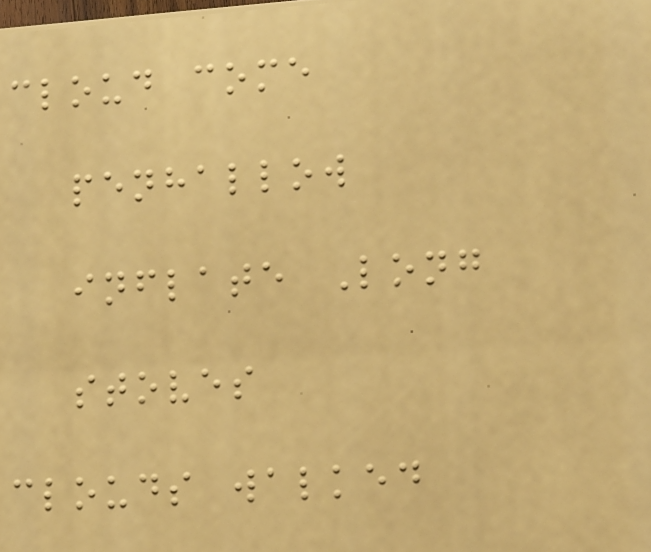cloud come
penhallow
inflate Long
stoves
clouds walked
